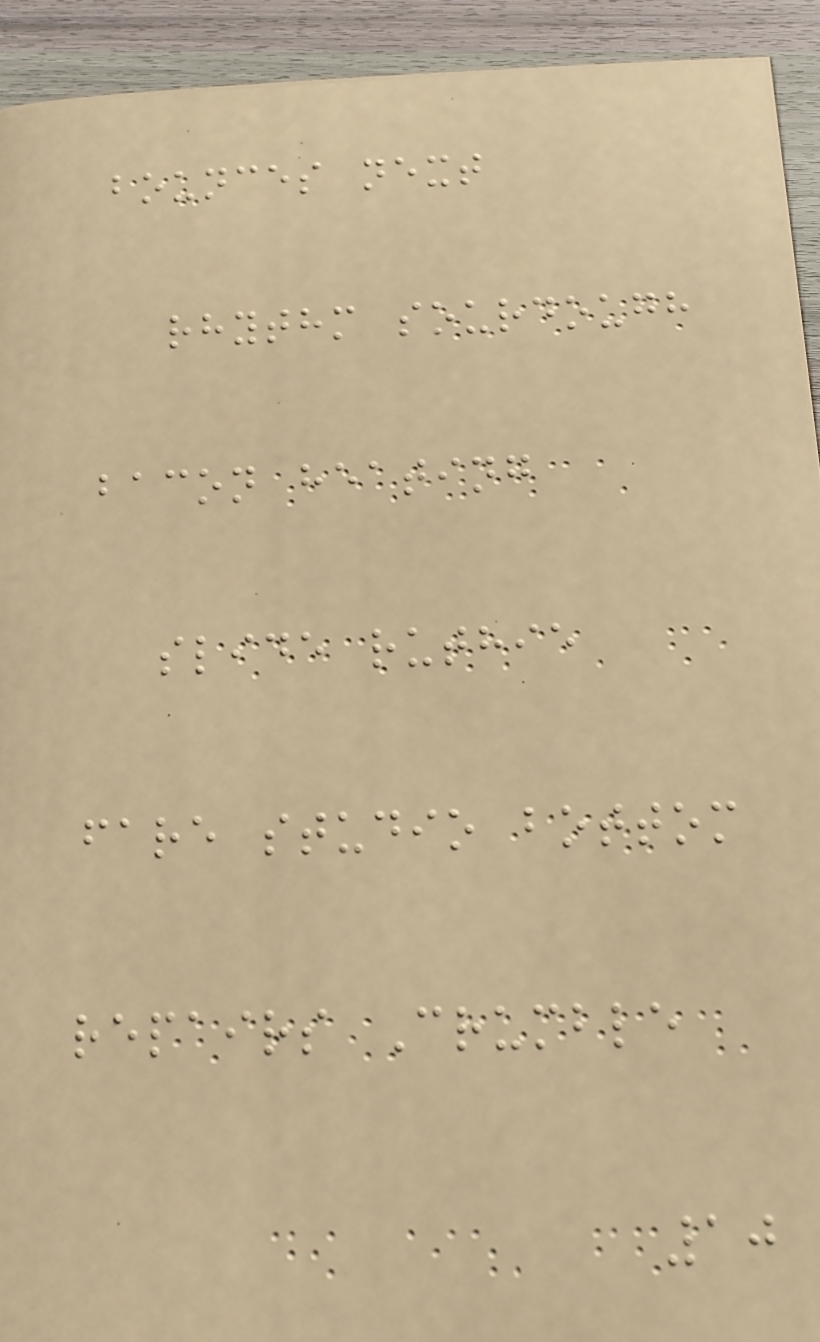bounces next
rhythm sourdough
bacon heating
slide ruthie
fare studio bottom
repairs Crumble
10
